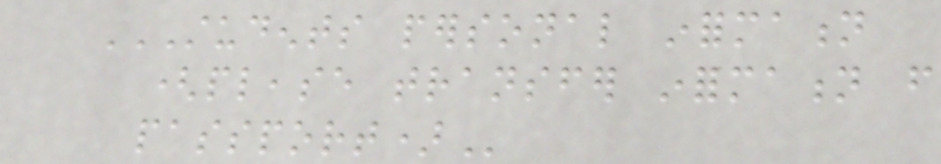STUDENTS PERSONAL INFORMATION
(PLEASE TRANSFER INFORMATION FROM
PASSPORT)
